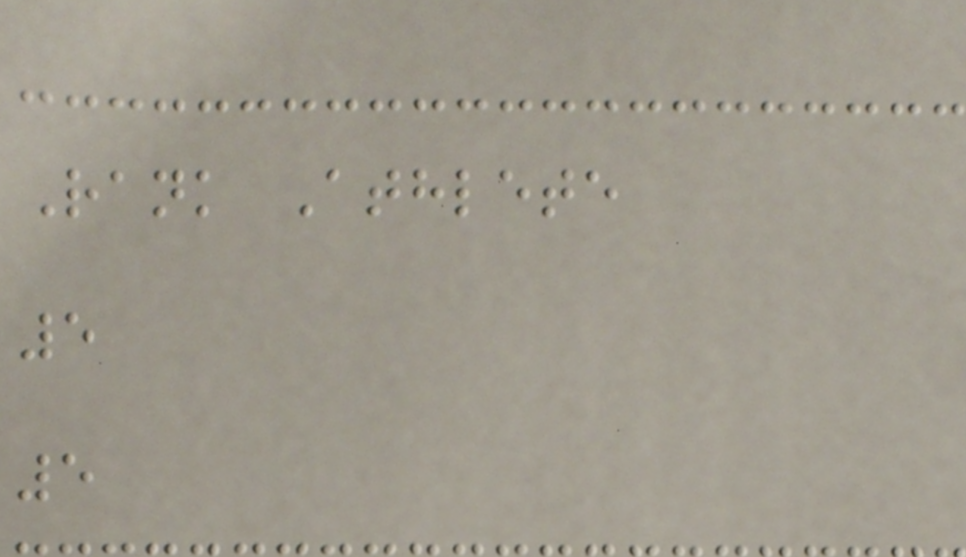Rank Athlete
5
5
